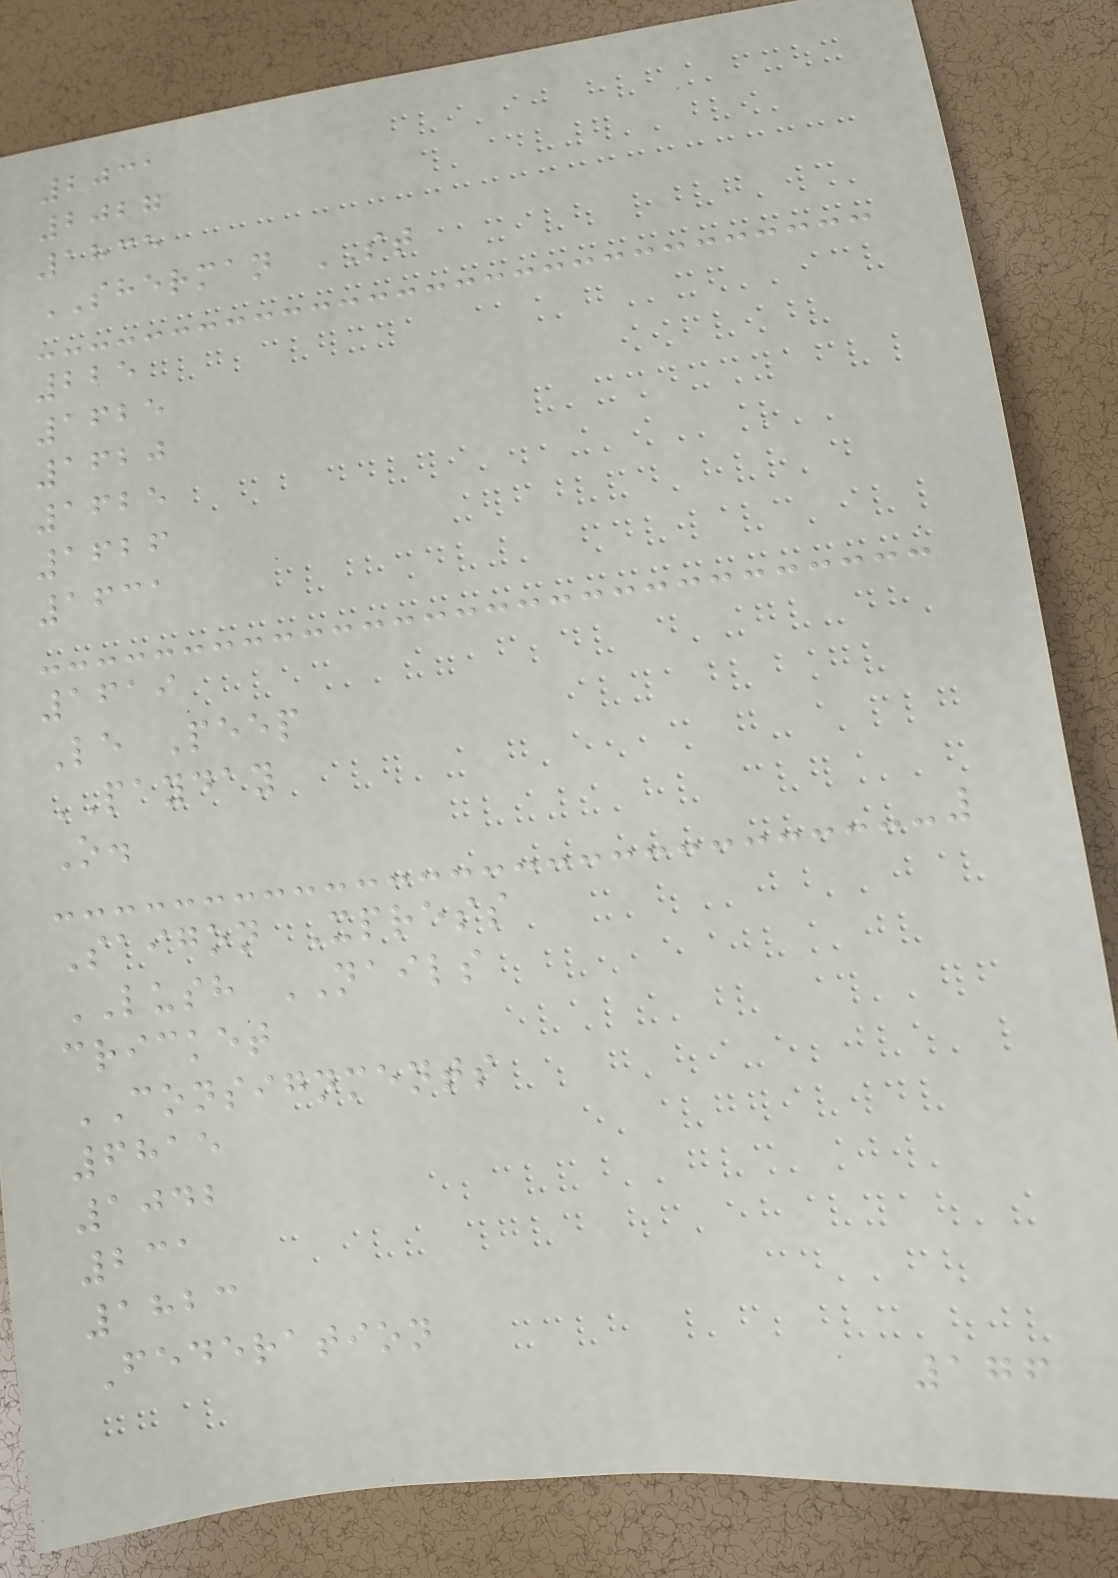2031
2027
1835
SHERMAN ST
225
1625
1620
1625
1626
1631
1619
Le Peep
PAYDAY
O.
Saigon Xpress
LUSH NAILS
cricket
CONSIGNMENTS
6815
1042
231
1823
Federation
176
